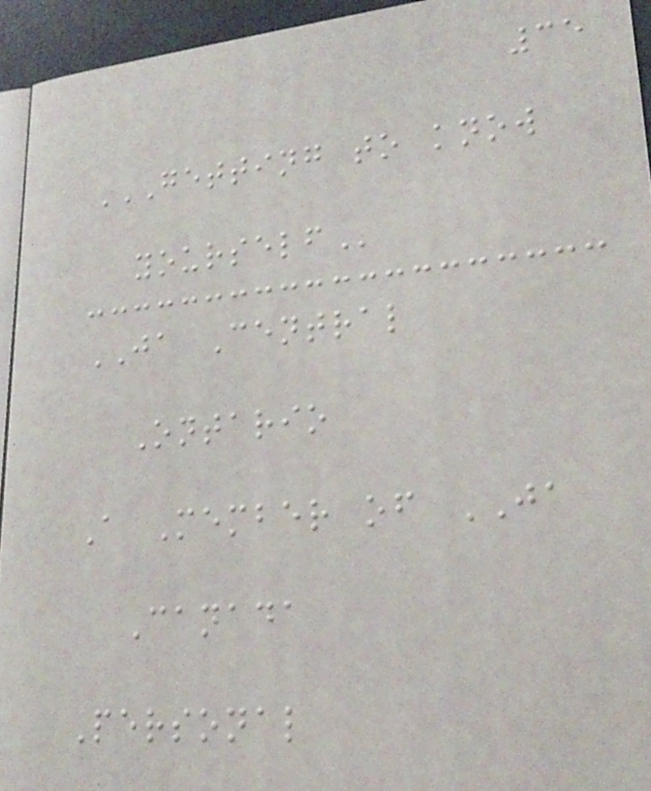35
GETTING TO KNOW
YOURSELF
JA Central
Ontario
A Member of JA
Canada
Personal
